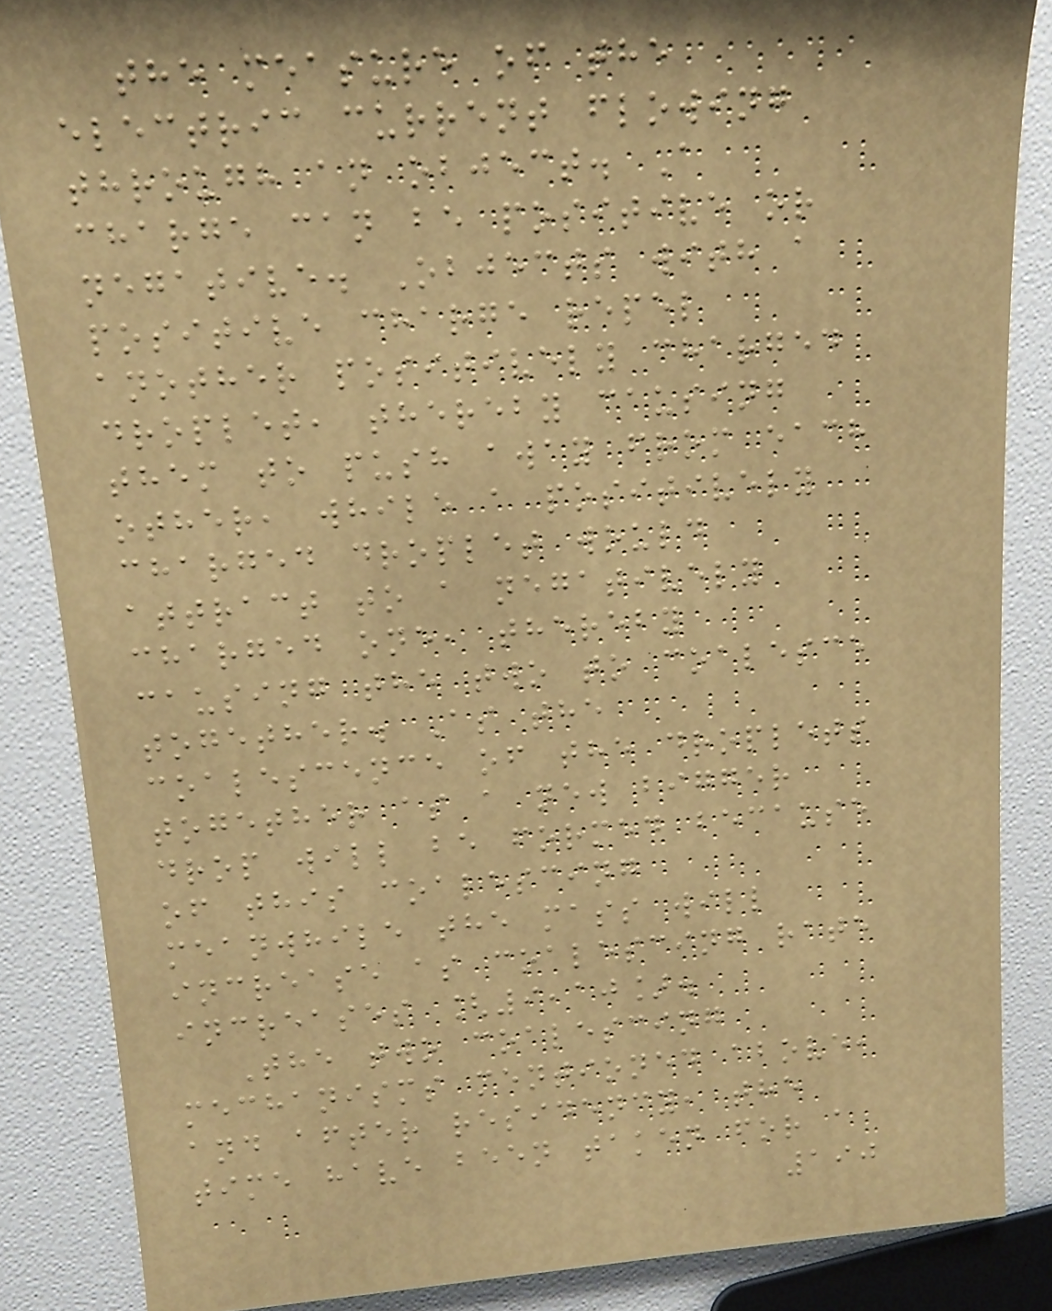the measure of the
electric current flowing
through an object. A
charge can be positive or
negative. Objects with a
positive charge repel
another positively charged
droplet, thereby causing
them to push away from each
other, while a positively
charged droplet would
attract to a negatively
charged one, thereby
causing the two to coalesce
together. As the
coalescence of the droplets
together as a new bigger
drop will be formed because
of this coalescing
meanwhile the mass will
increase as coalescing rate
increases [9,10].
The two coalescing
mechanisms mentioned above,
and after residency, the
time have been taken for a
190
